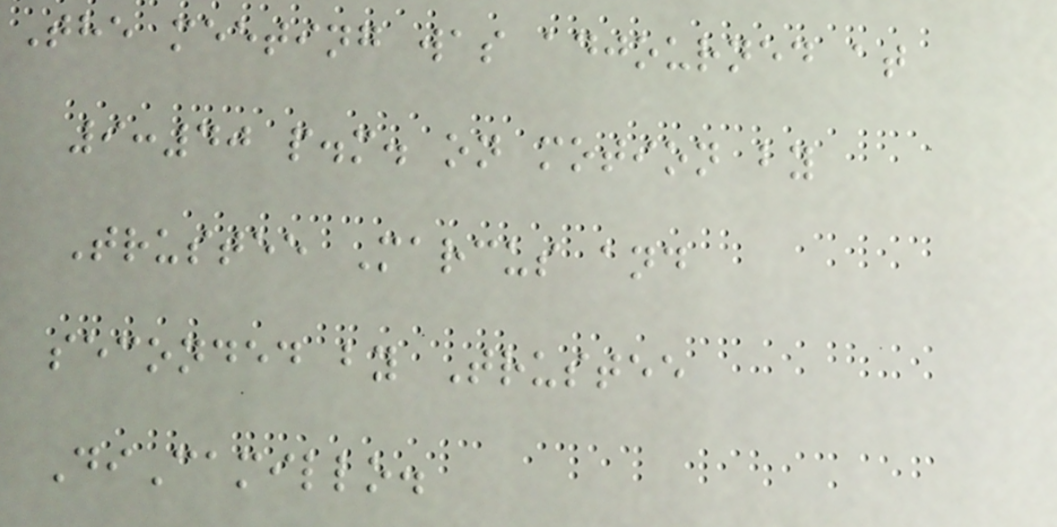The meeting was adjourned at
9:40 p.m. on motion by
Trustee Marcus and
seconded by Trustee
DiCamillo.
